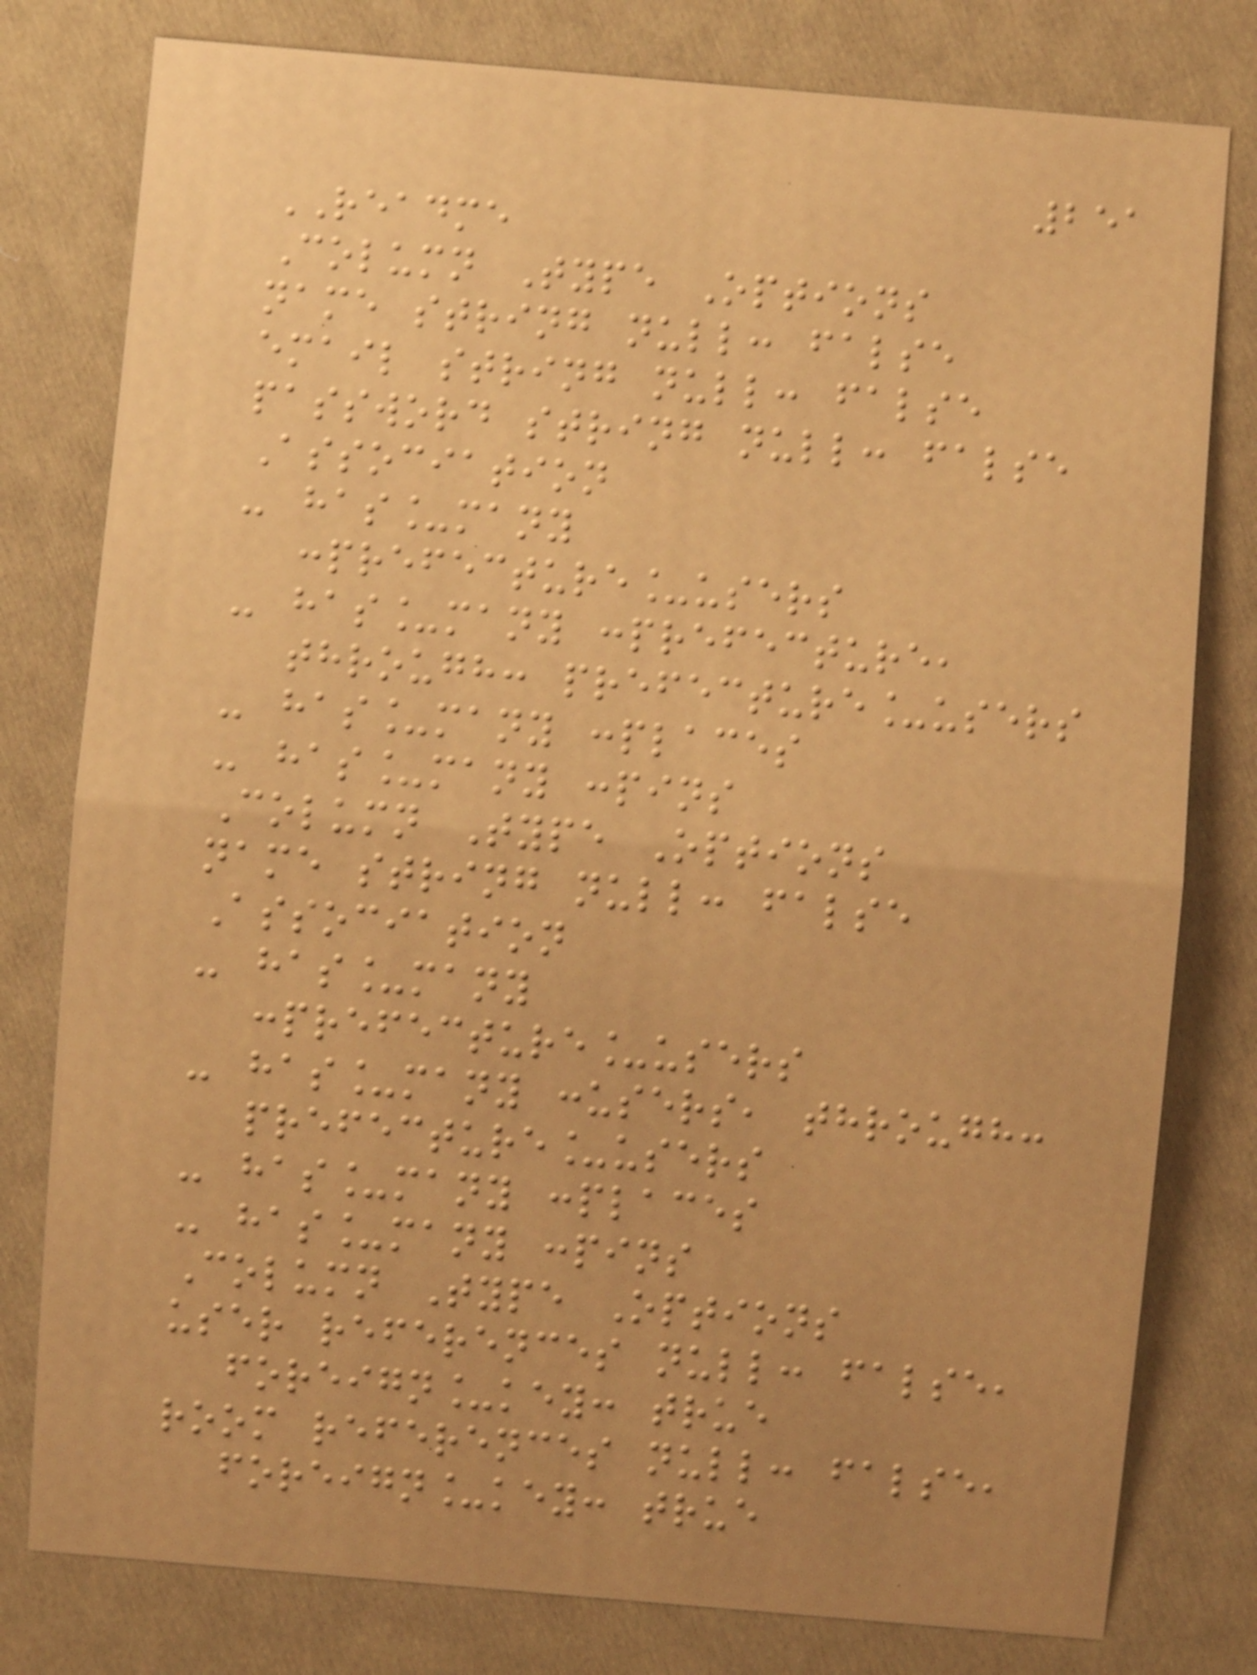251
README
Column Type Options
name string null: false
email string null: false
password string null: false
Association
- has_many
:prefecture_users
- has_many :prefecture,
through: prefecture_users
- has_many :places
- has_many :pins
Column Type Options
name string null: false
Association
- has_many
:prefecture_users
- has_many :users, through:
prefecture_users
- has_many :places
- has_many :pins
Column Type Options
user references null: false,
foreign_key: true
room references null: false,
foreign_key: true
